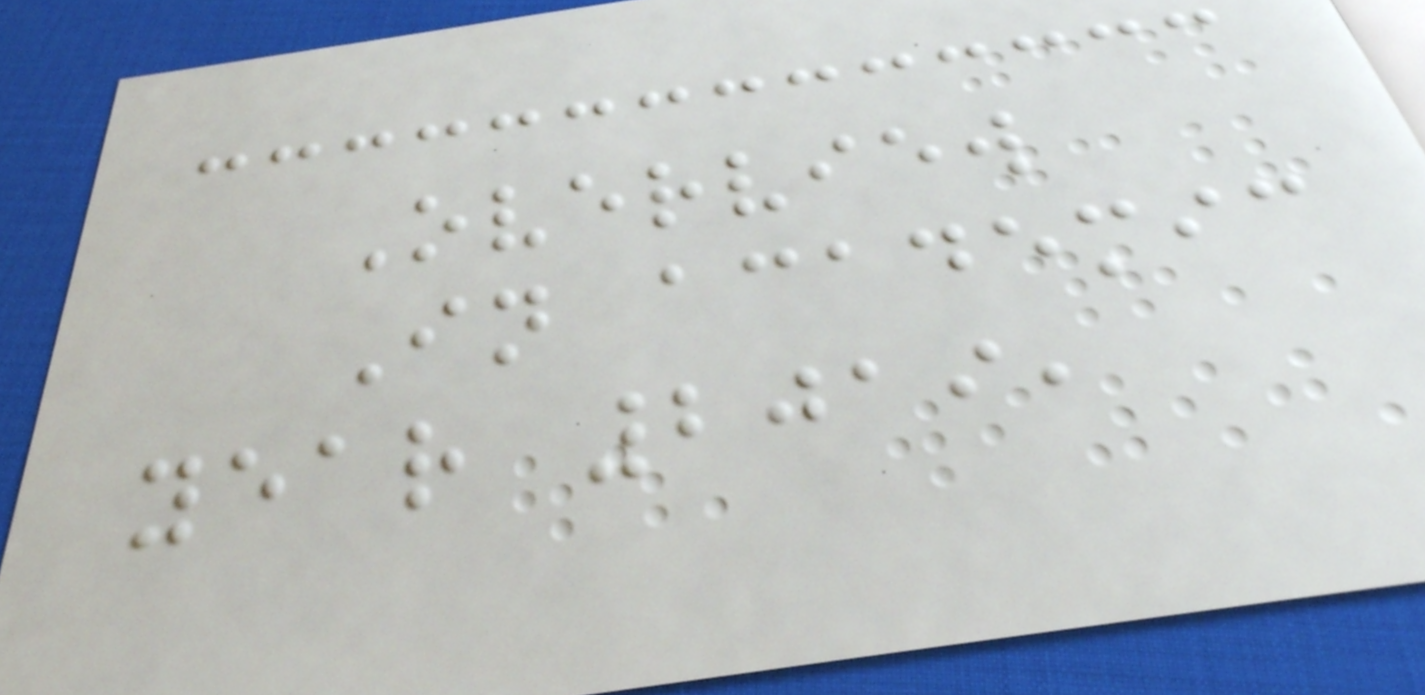Overview
In academic
year 2019,
